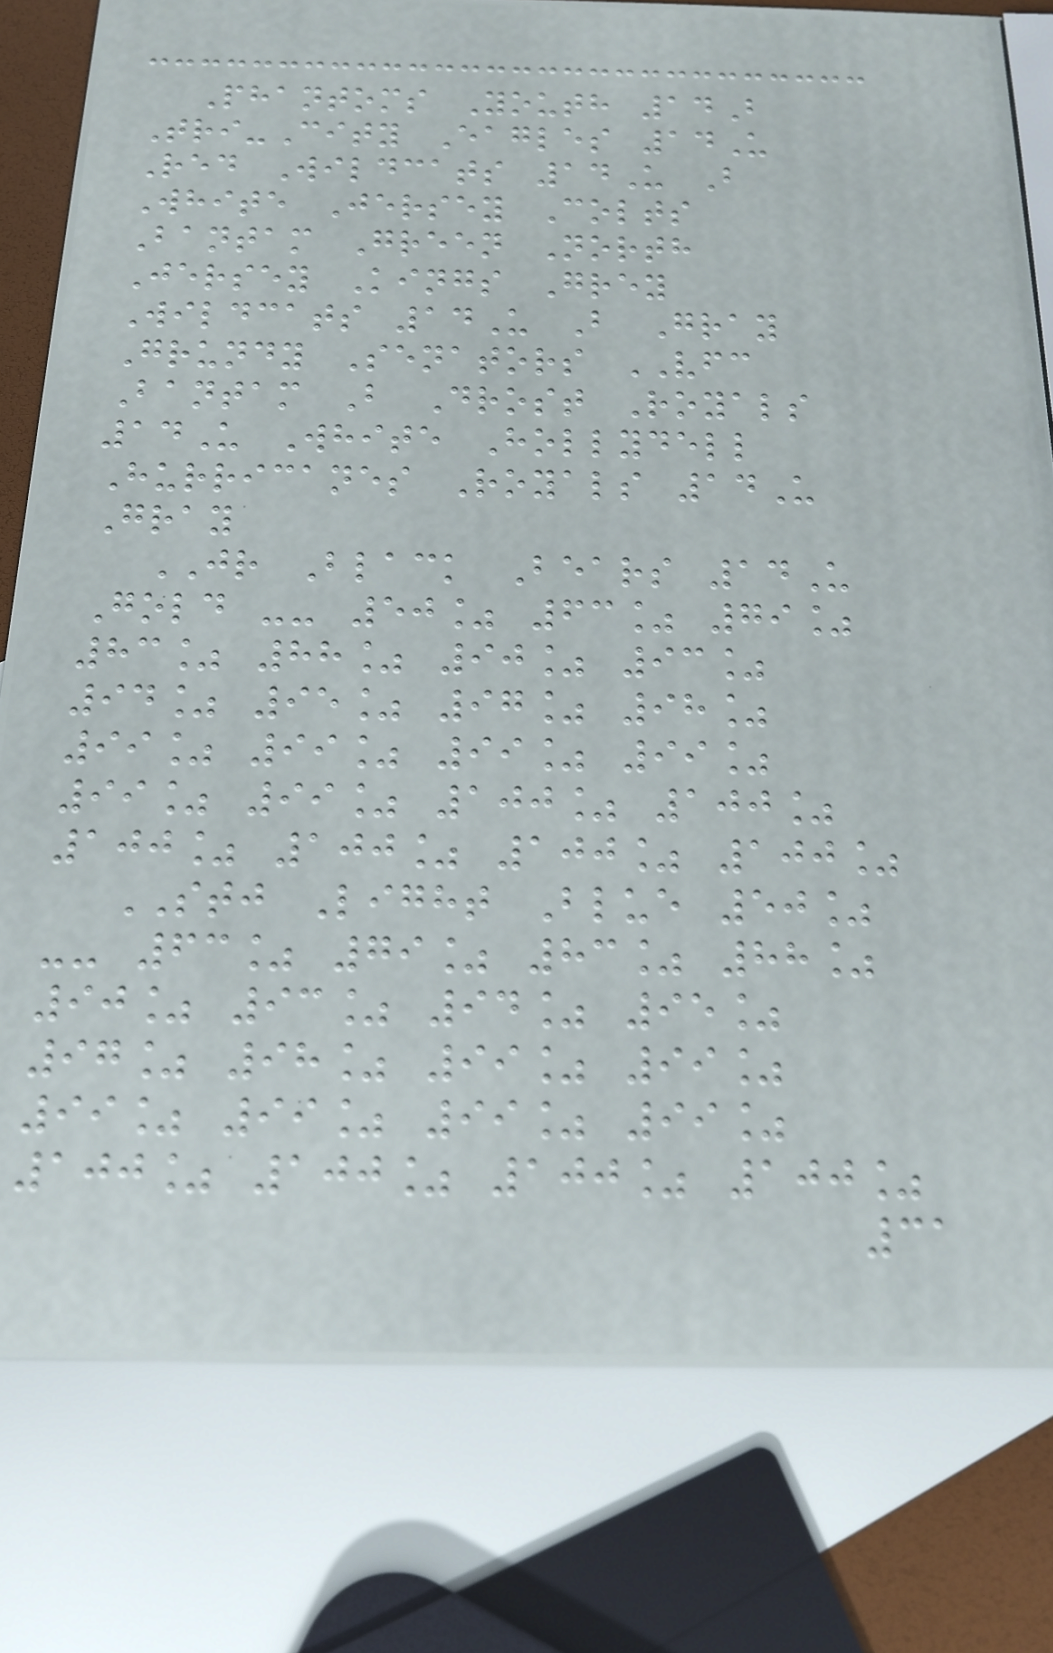Phantoms Youth 14B
Tri-City Eagles 14U
Red Wildcats 14U B
White Jersey Colts
Bantam Green North
Jersey Kings Grey
Wildcats 14U B Gray
Grundy Senators VFC
Bantam B Drost Royals
14U White Hollydell
Hurricanes Royals 14U
Gray
JR Black Bears 14U
Gold -- 50% 63% 79%
83% 88% 90% 93%
94% 95% 97% 98%
99% 99% 99% 99%
99% 99% 100% 100%
100% 100% 100% 100%
STJ Light Blue 50%
-- 63% 79% 83% 88%
90% 93% 94% 95%
97% 98% 99% 99%
99% 99% 99% 99%
100% 100% 100% 100%
31
